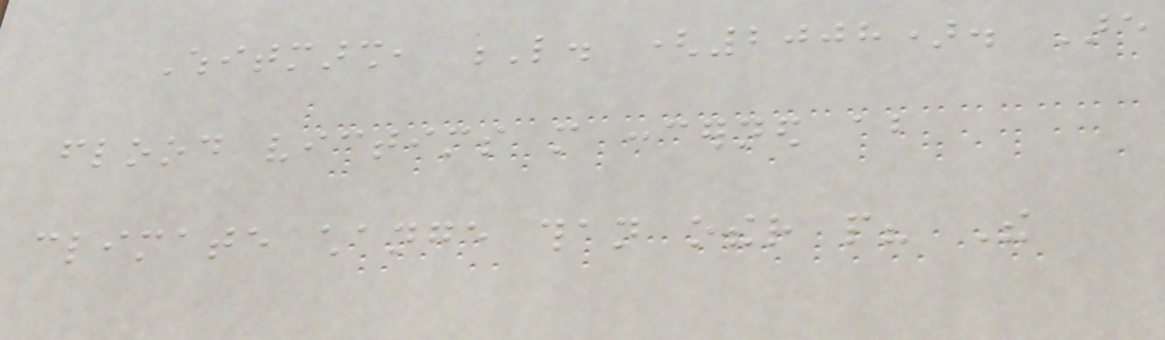Whitmarsh, L. (2008). Are
flood victims more concerned about
climate change than other people? The
